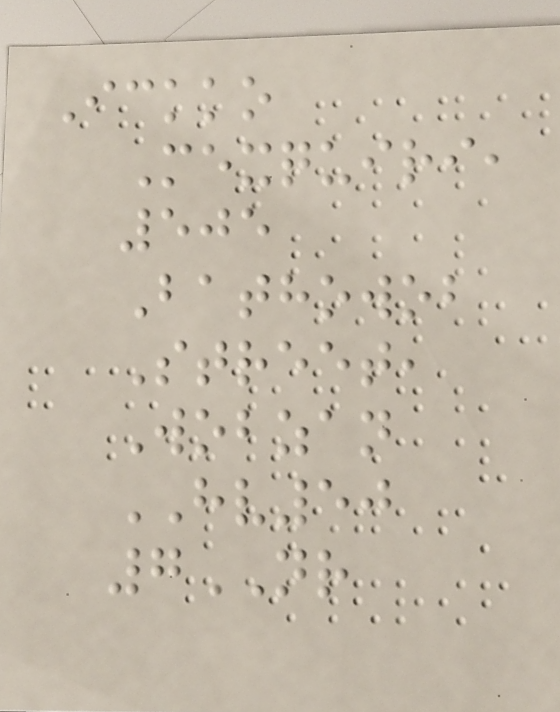Ickko
Mexquiri,
505
Bathowob
Street,
Wobzan
HV50
7NR
